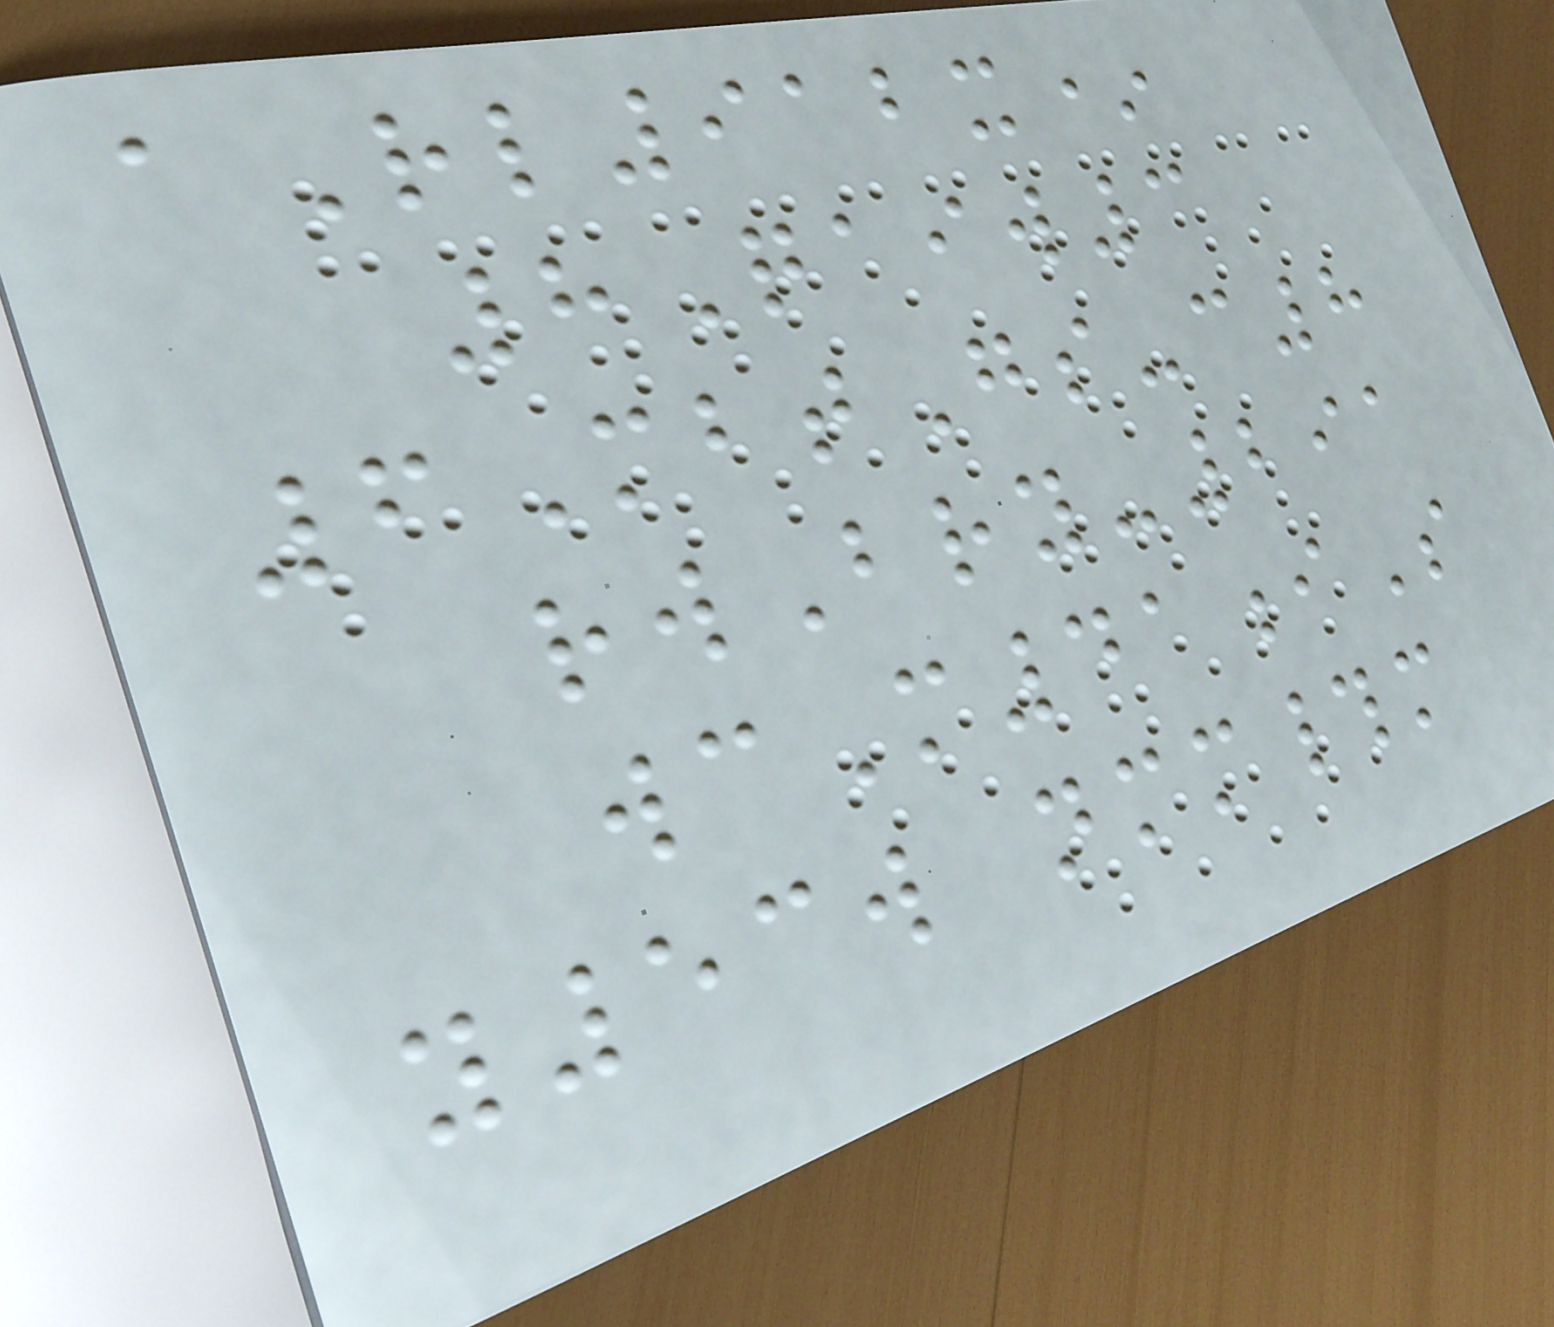aRl912x*
8Qaiw3
6MbtGs-c8
rwBry-291
wcM41iS
y53w nmm#m
